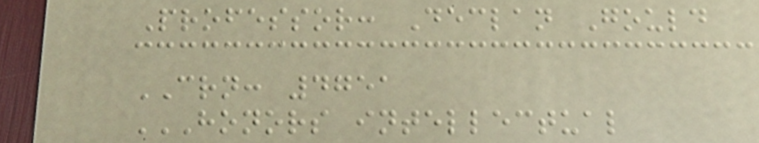Professor: Declan Gould
CRN: 4751
HONORS INTELLECTUAL
